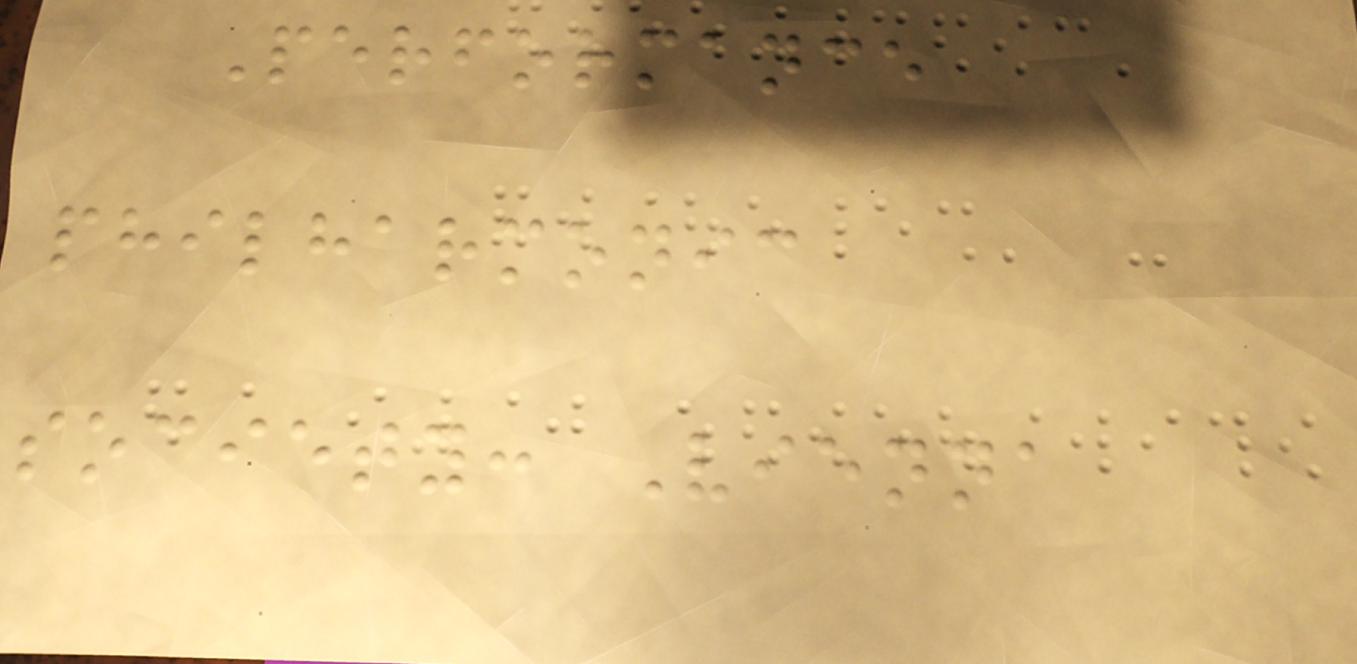Performance
philharmonic
society: Vienna
